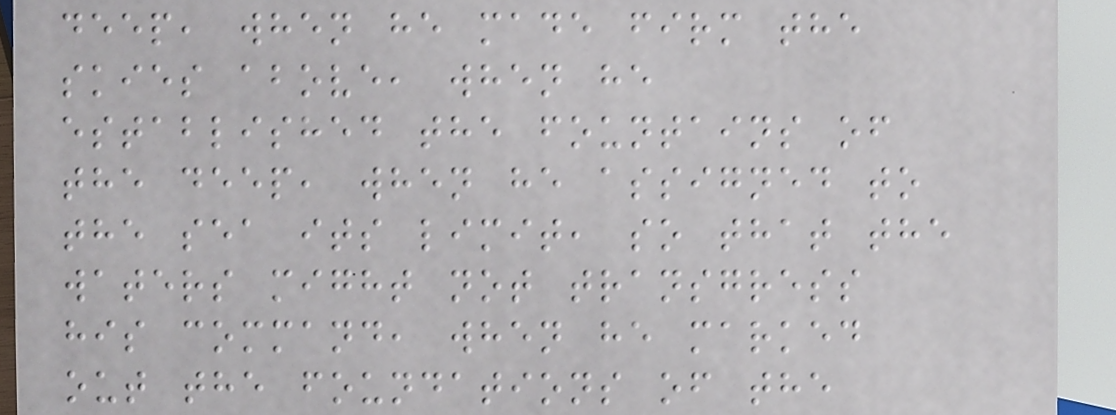deep, when he made firm the
skies above, when he
established the fountains of
the deep, when he assigned to
the sea its limit, so that the
waters might not transgress
his command, when he marked
out the foundations of the
